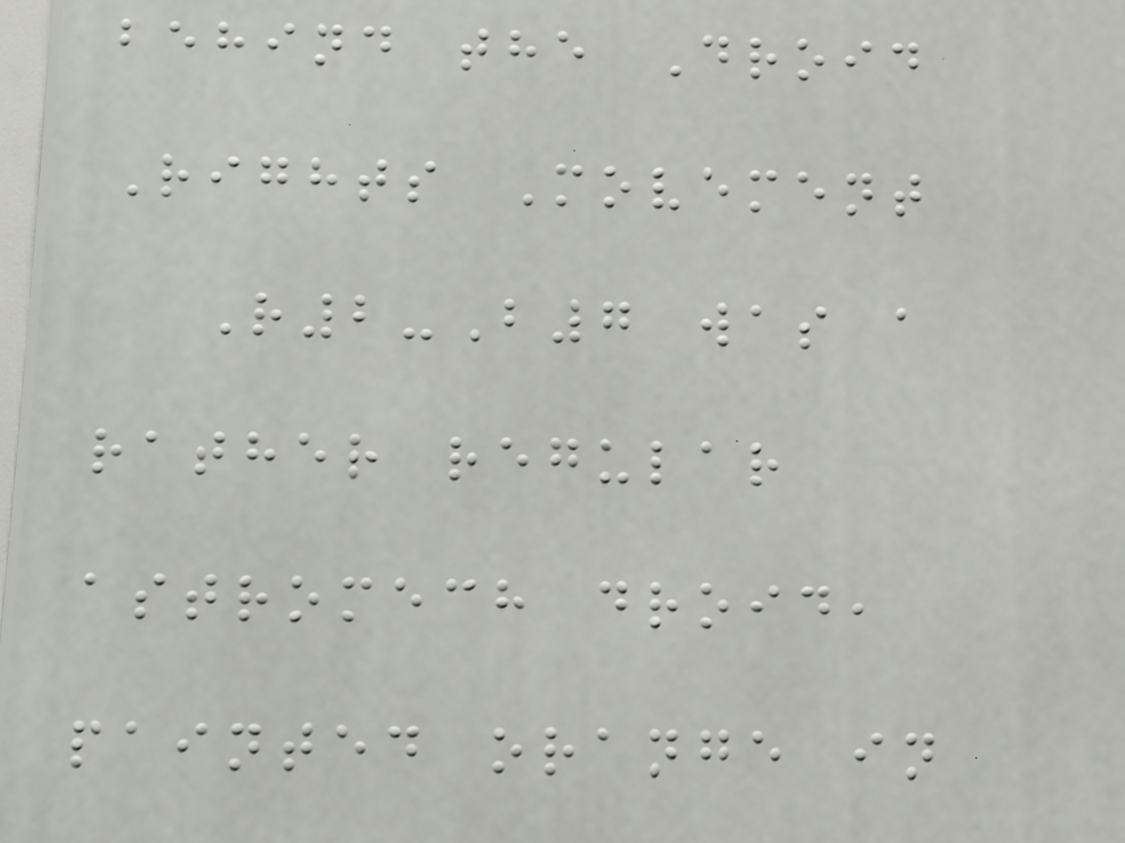behind the Droid
Rights Movement
R2-B7 was a
rather regular
astromech droid,
painted orange in
